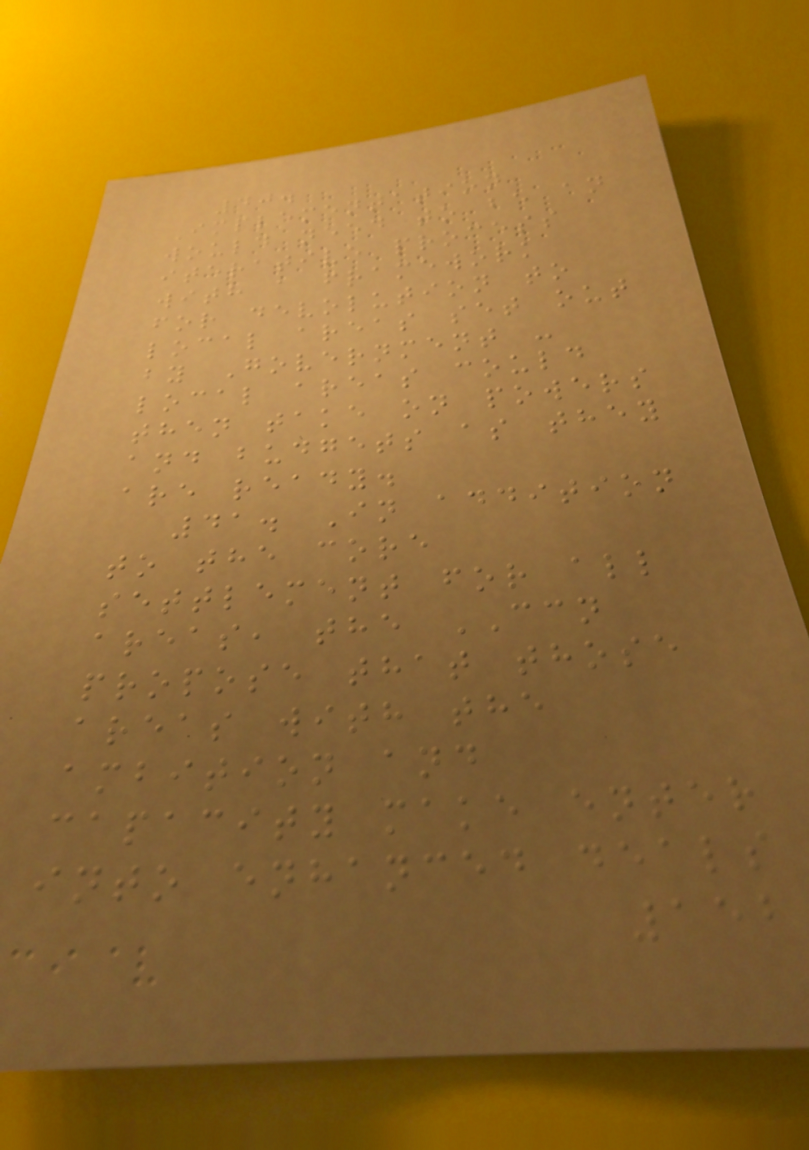40.
Implementation
would need to be an
iterative process
with a framework
for devolution to
local areas set out
by Government -
local areas could
then take on powers
and budgets as they
are ready.
41. In addition
to the core
settlement for all
areas, the CCN
propose that those
areas with the
ambition and
capacity make enter
into enhanced deals
152
